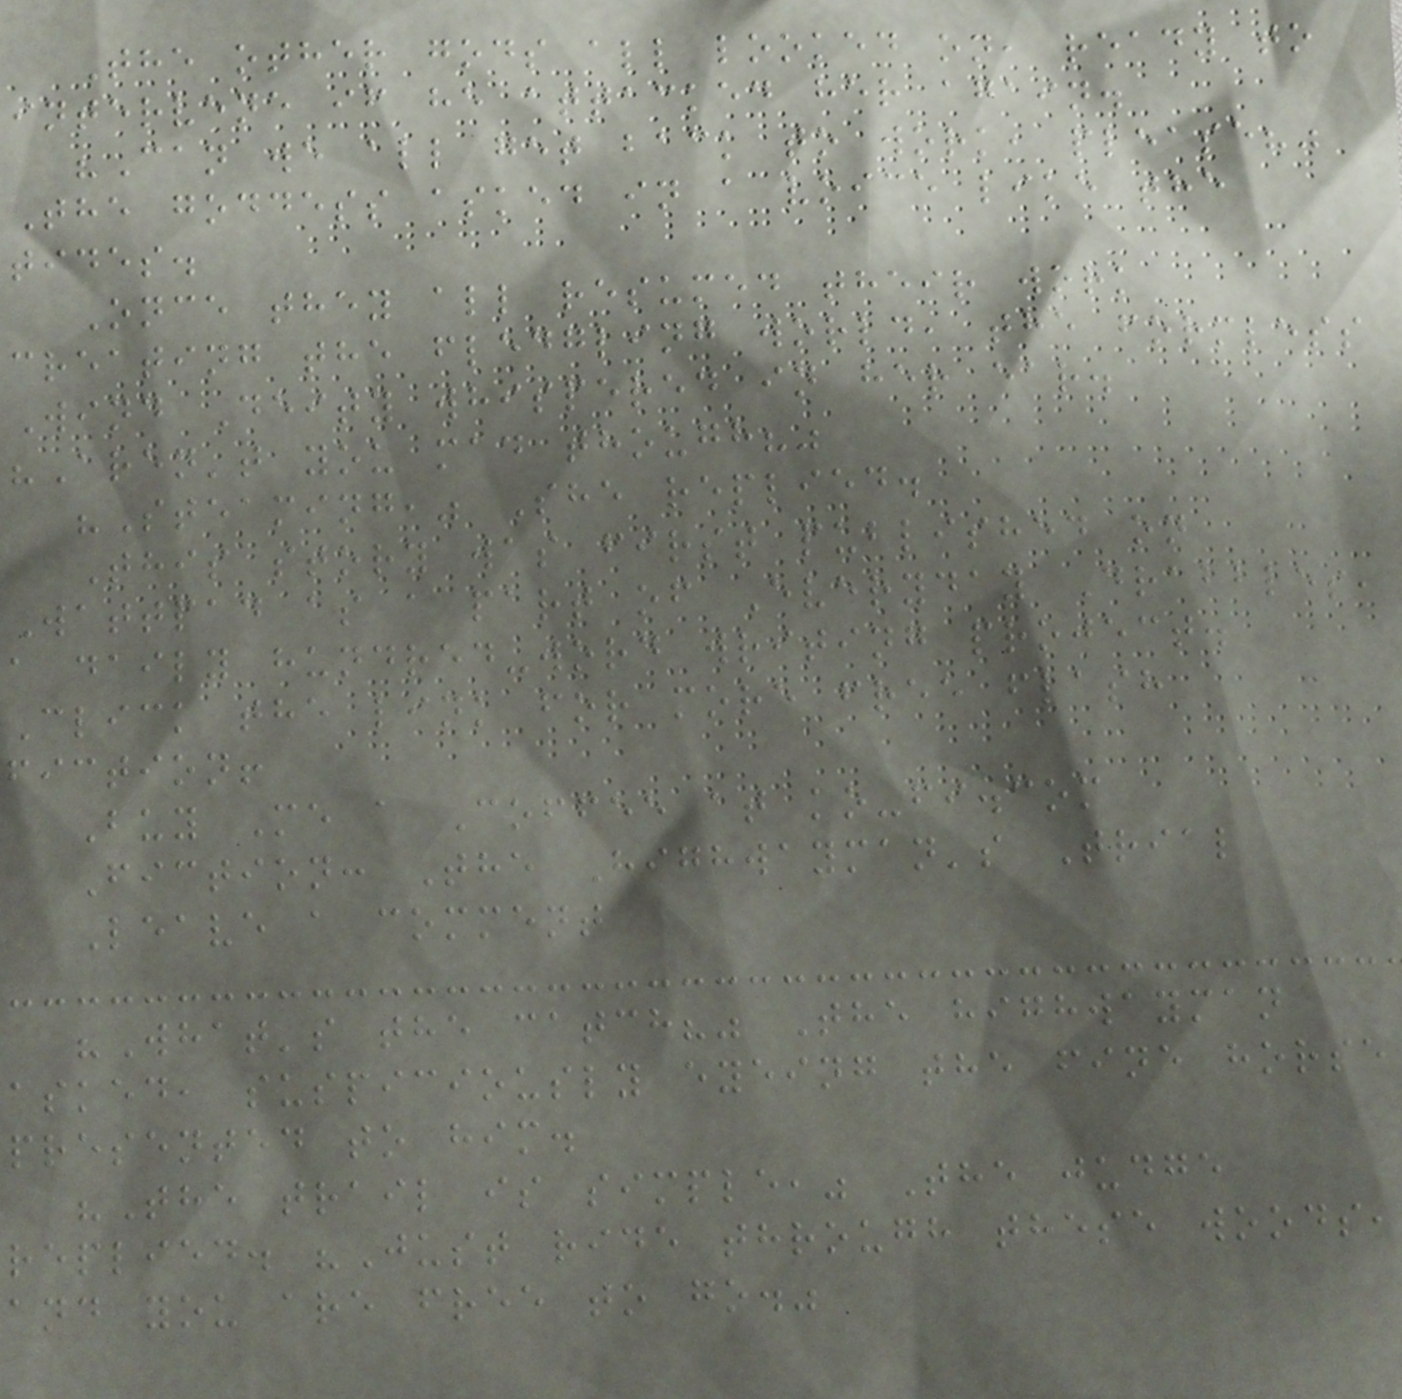The other gods all looked on, ready to
intervene if he attacked her again.
"Can we all get back to work, please?"
The goddess asked in a voice like the
tides.
Once they all resumed their work
creating the fledgling world, the formless
Wind Deity whispered in her ear.
"Aren't you mad though?"
"Steaming," She replied.
This story was first published on
Wattpad as a part of Everyday Drabbles,
a daily hundred-word writing project.
Click the link for more free flash
fiction!
Buy Me a Coffee at ko-fi.com
Fiction: The Highwayman's Trial
Leave a comment
"What's the catch?" The highwayman
asked, suspiciously eyeing the fine horse
presented to him.
"The trail is simple," The judge
replied. "Just ride through these woods,
and you are free to go."
